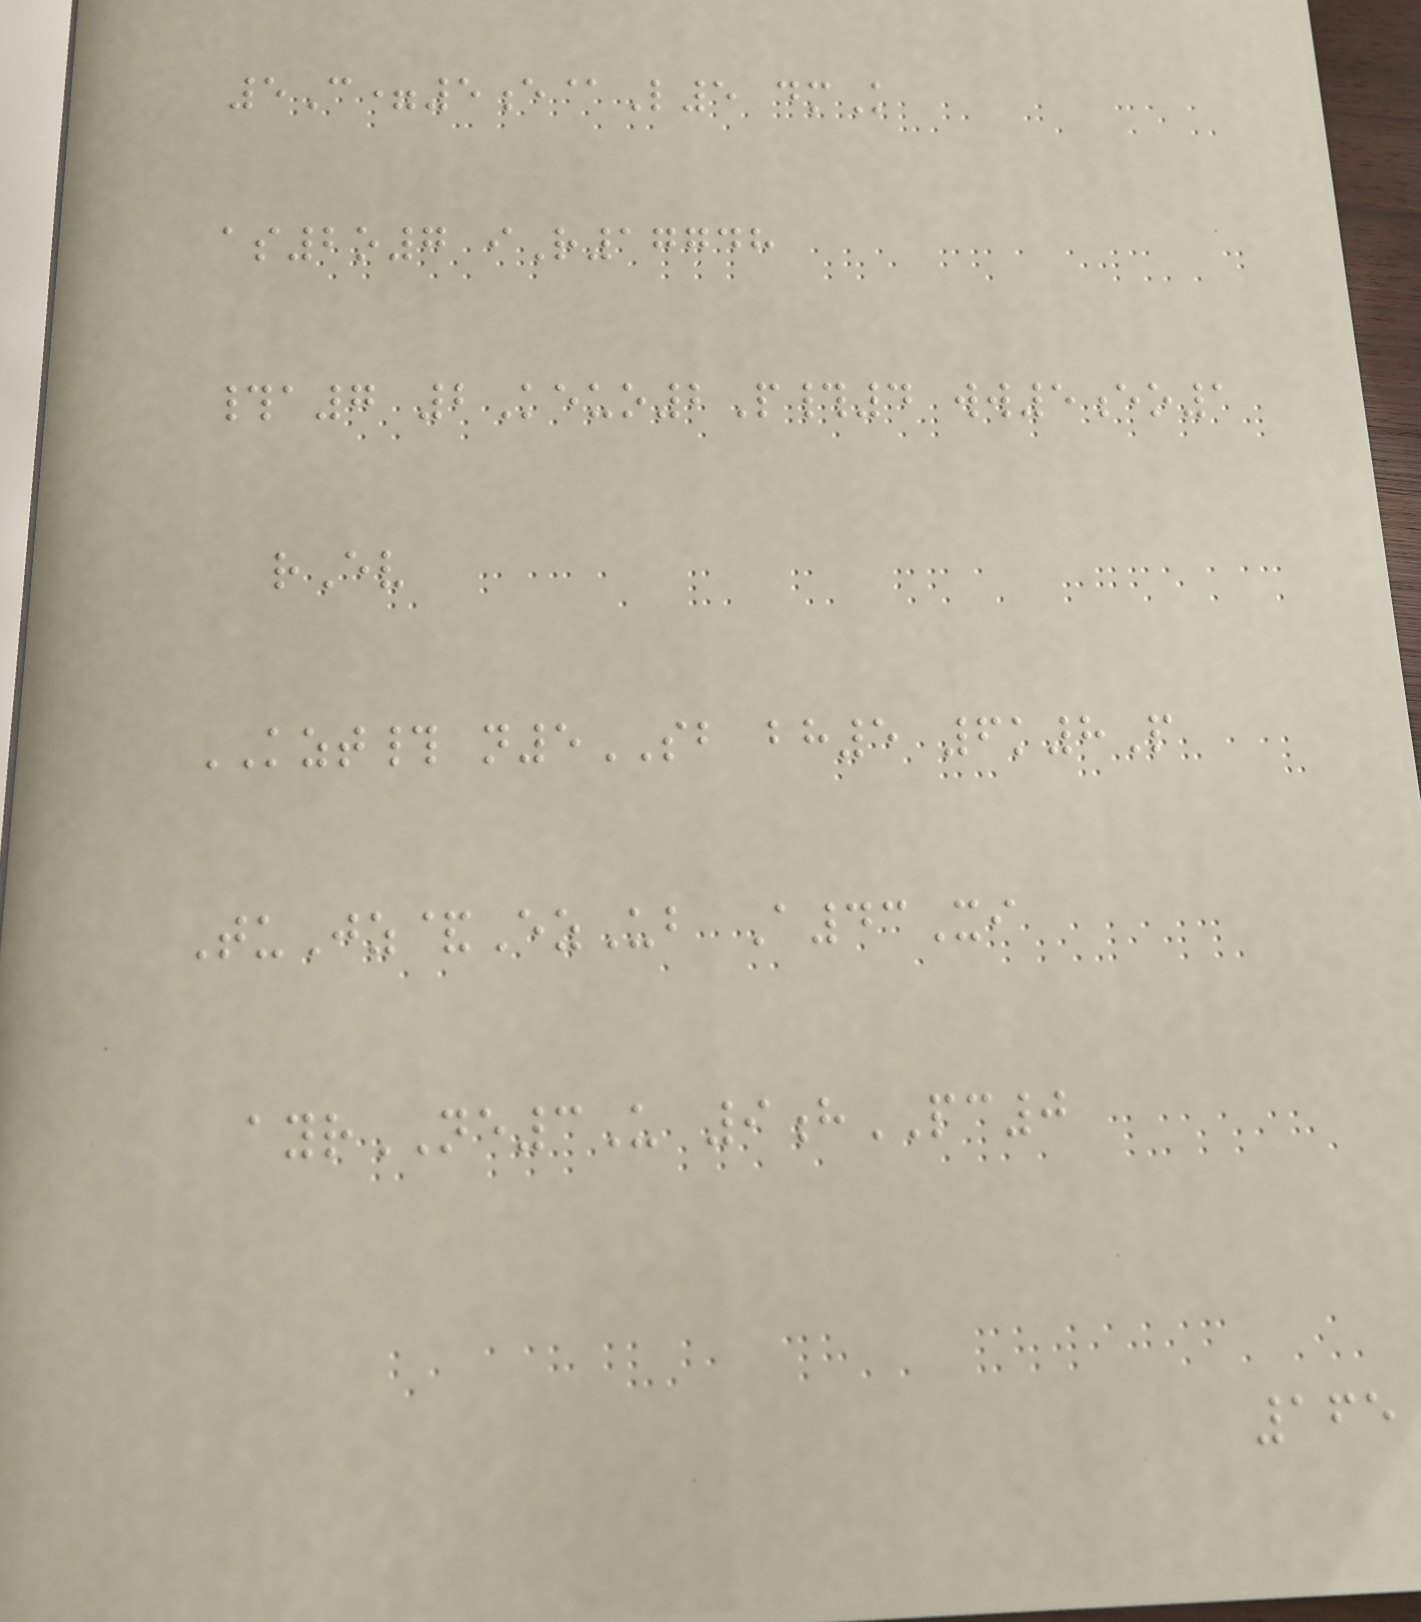5C=5e@L5 dmK
as2o7 iR17748
#a7 2Keuo2P#4 ww5eo1
rEv
KZT# n5SB bh5 6k8P
TuJz&EzUb A43Xi
ayrNE3U 9hPC0
165
